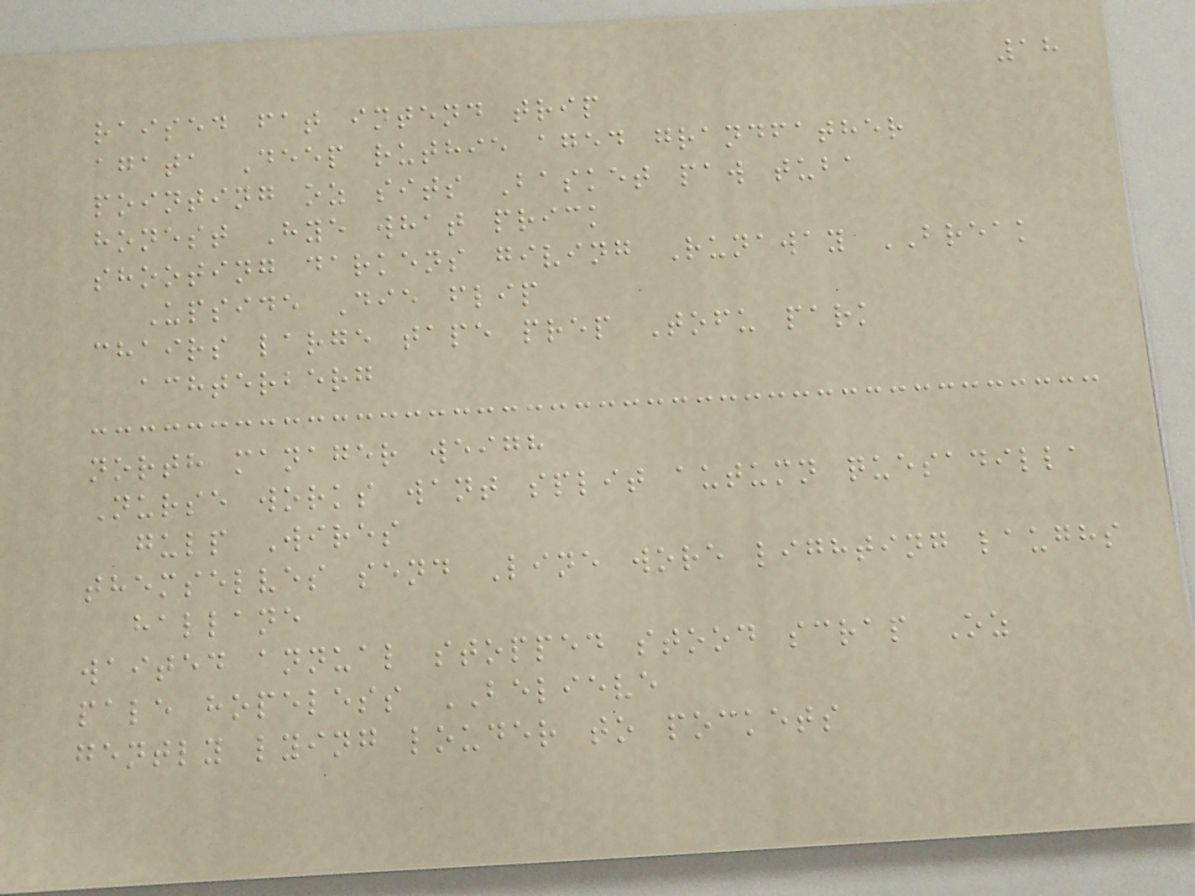18
raised fat intend trip
agata Deep ruthie aged grandfather
pointing oz sits Basket paw tuba
honest Hye what prick
shooting darkens giving Runaway BREAK
Upside Die flip
chairs large tape prep Tofu park
achterberg
north manager weigh
Nurse works want split autumn quesadilla
gulp Wires
themselves send Line wore lighting laughs
hallane
waited annual stopped stood scrap Oz
pale hopeless BELIEVE
gently lying louder to pockets
